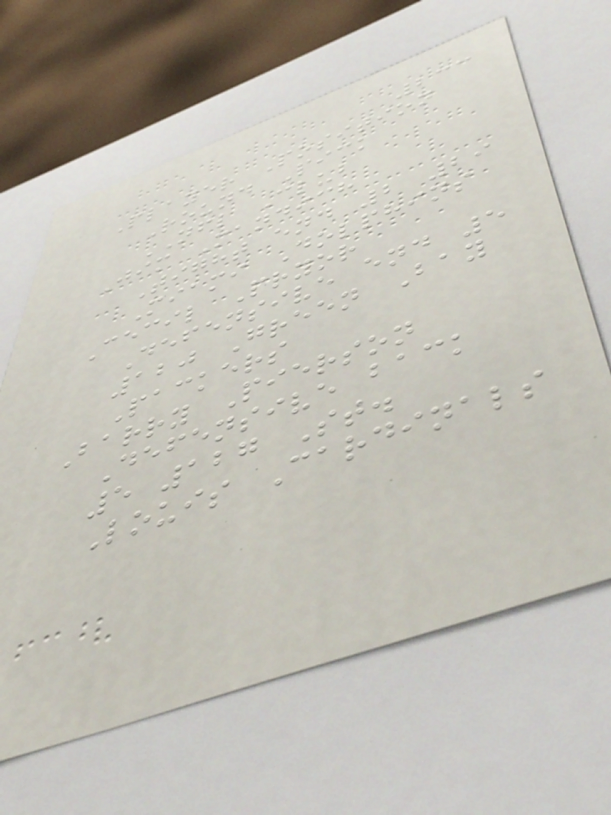233
Player Position
Round Pick
NFL Club
Jim Mandich
Tight end 2 29
Miami Dolphins
Cecil Pryor
Defensive end 5
120 Green Bay
Packers
Barry Pierson
Defensive back
5 127 St.
Louis Cardinals
